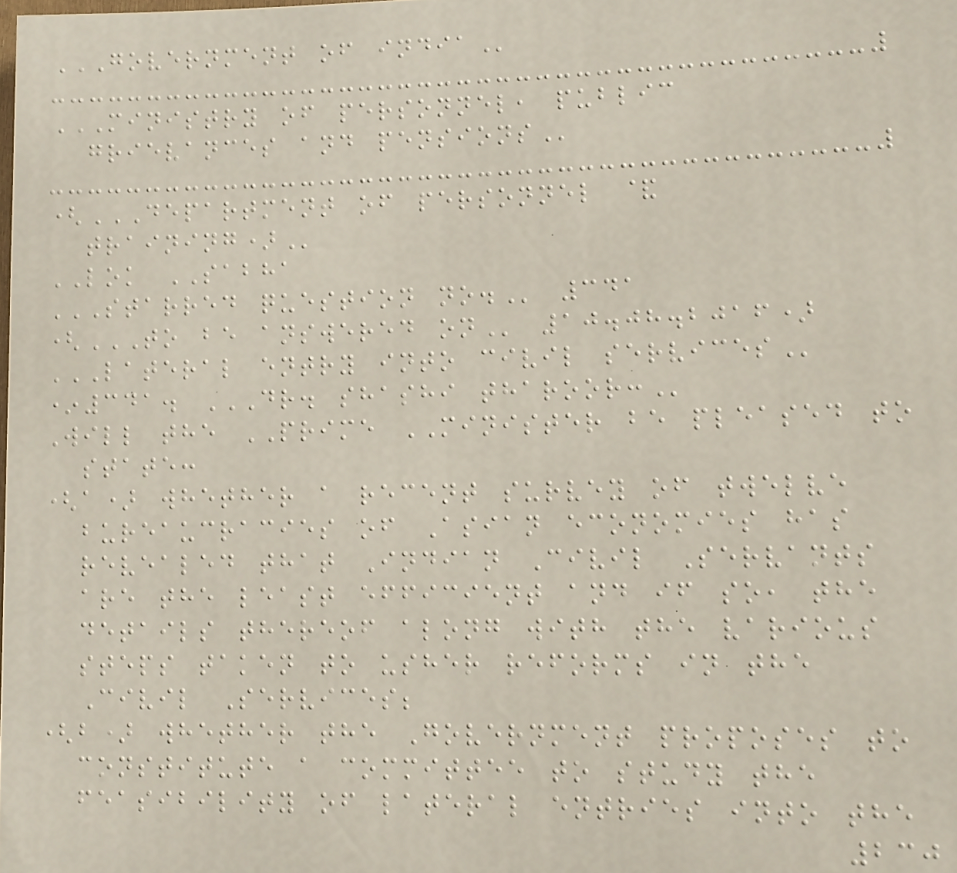GOVERNMENT OF INDIA
MINISTRY OF PERSONNEL, PUBLIC
GRIEVANCES AND PENSIONS
(DEPARTMENT OF PERSONNEL &
TRAINING)
LOK SABHA
STARRED QUESTION NO. 341
(TO BE ANSWERED ON 10.08.2016)
LATERAL ENTRY INTO CIVIL SERVICES
*341. DR. SHASHI THAROOR:
Will the PRIME MINISTER be pleased to
state:
(a) whether a recent survey of twelve
bureaucracies of Asian economies has
revealed that Indian Civil Servants
are the least efficient and if so, the
details thereof along with the various
steps taken to usher reforms in the
Civil Services;
(b) whether the Government proposes to
constitute a committee to study the
feasibility of lateral entries into the
230
